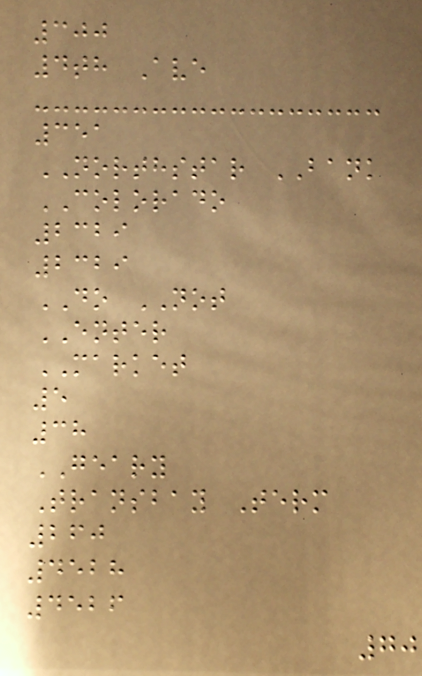300
4th Ave
351
NORTHSTAR BANK
COLORADO
2329
2329
DO NOT
ENTER
MARKET
5
38
GEARY
Transbay Term
260
4528
4526
70
